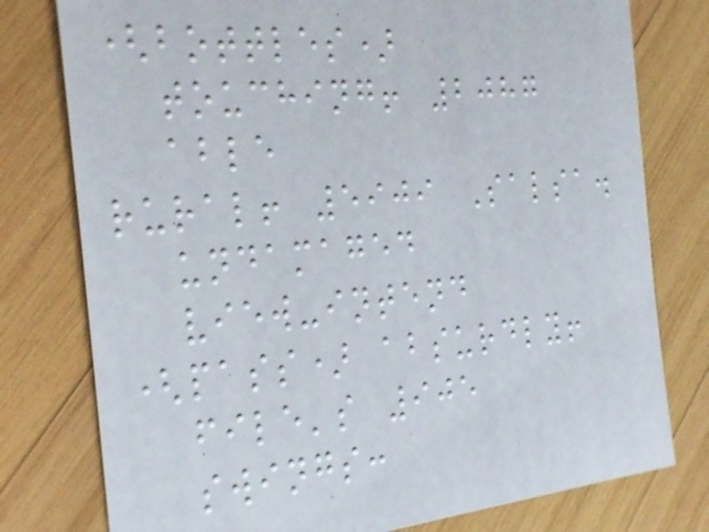(bottles)
touching! 2087
able
rural! 5909 Salsa.
undamaged
view-intend
(pass) absurdly!
file's 905
swings:
